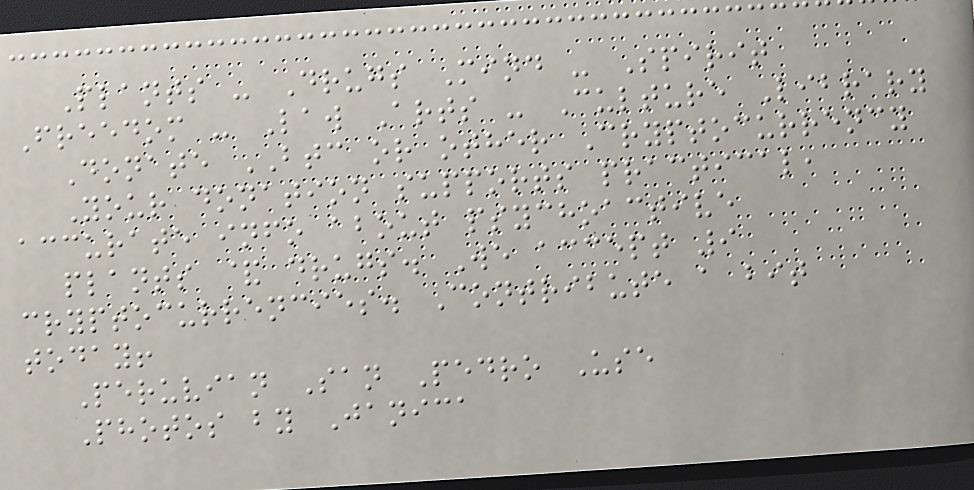Plants - Drugs Mind - Spirit
Freedom - Law Arts - Culture Library
Donate BTC or other Cryptocurrency
Your donation supports practical,
accurate info about psychoactive
plants & drugs. We accept 9
cryptocurrencies. Contribute a bit
today!
Peruvian San Pedro Use
Photos by Janica
